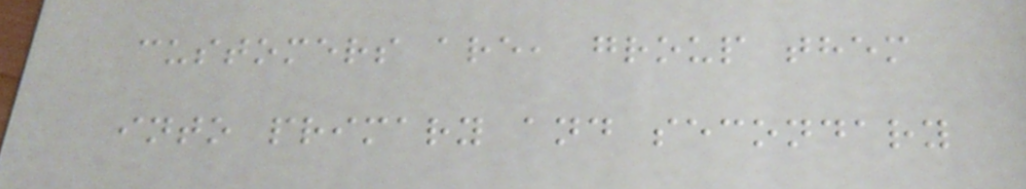customers are, group them
into primary and secondary
